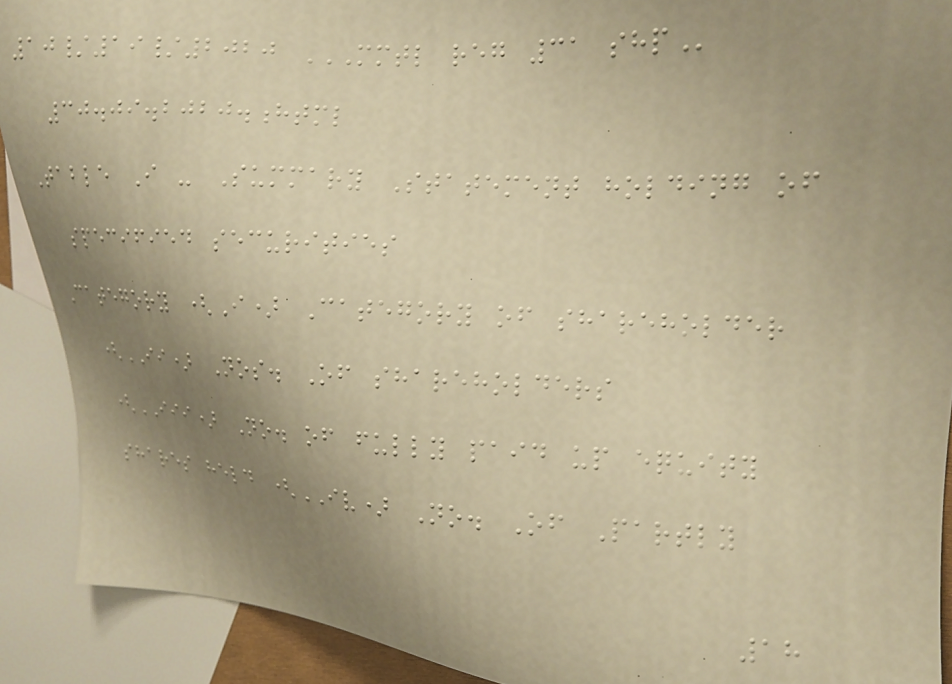10/19/2020 MMTL REG 31 SHP
30.09.2020.html
Table I - Summary Statement holding of
specified securities
Category (I) Category of shareholder
(II) Nos. Of shareholders
(III) No. of fully paid up equity
shares held (IV) No. Of Partly
18
